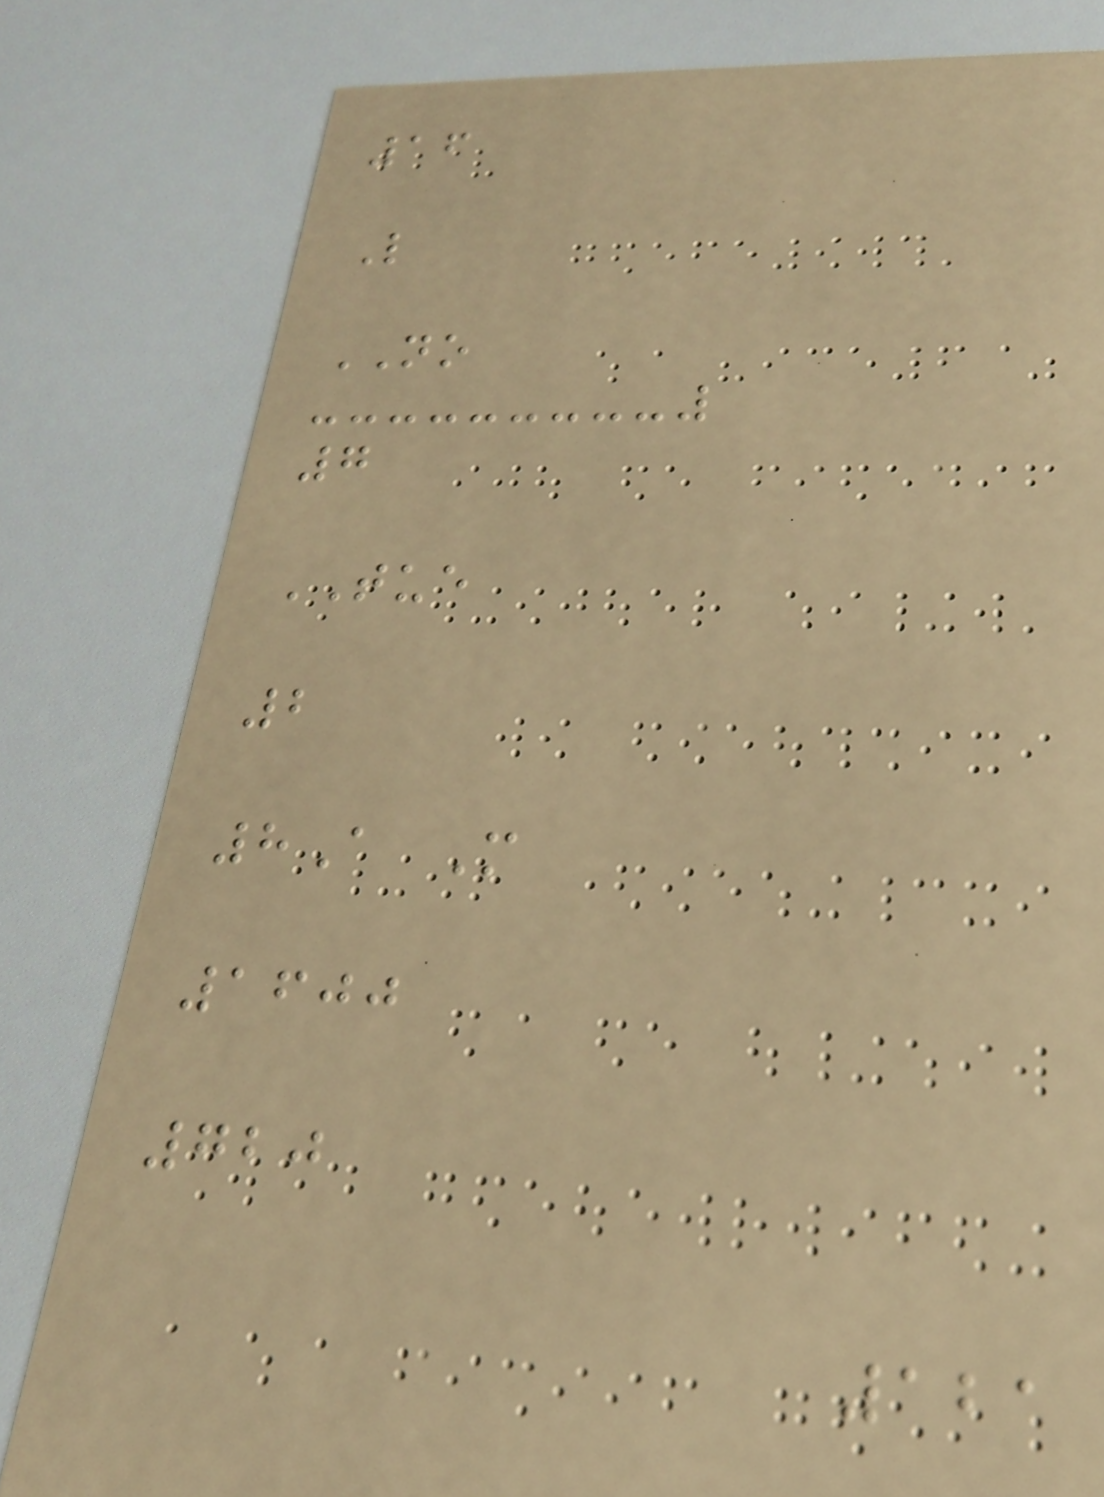16
L
NO
7
TUE
2
8A M
1600
720
121
